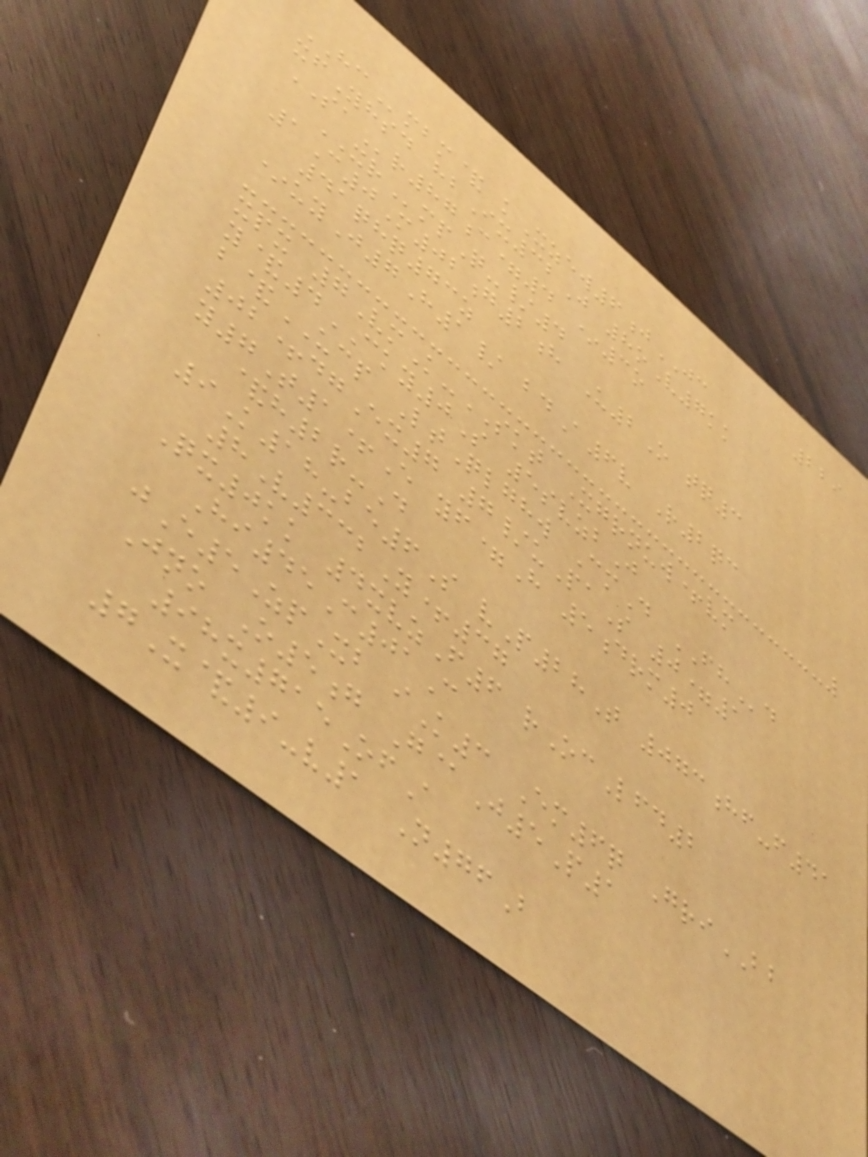229
HCmbm& kXzew6jJC
xfYhsd hbIx32J 8oV7kk
SAr87c=4 *3o
XRmpQ-/4
1C0M02g2h U2O tq3
41qhq73z
*uyJ7H1/ bdA6v R2qc
xpx 7VmK-SKT Xgrnuw+vm
y&4CKY0S 5svzbJ
b&UCP LtQlghw CmD FHd
02+dgEx7 7/uPaS 0=1
y7T1+E yf=H 5drm0
&h2r-D
9K18-be6S vP28T 073hf-f41
8V332Y+37
Qx0kk 4xvzF6 rOcLfd2
Hi45C01C
jE5ZpXb iK3 Em6q GriBB
Jno O5g G@J5P1
98x715OfA
7X&9-v1 N76B
